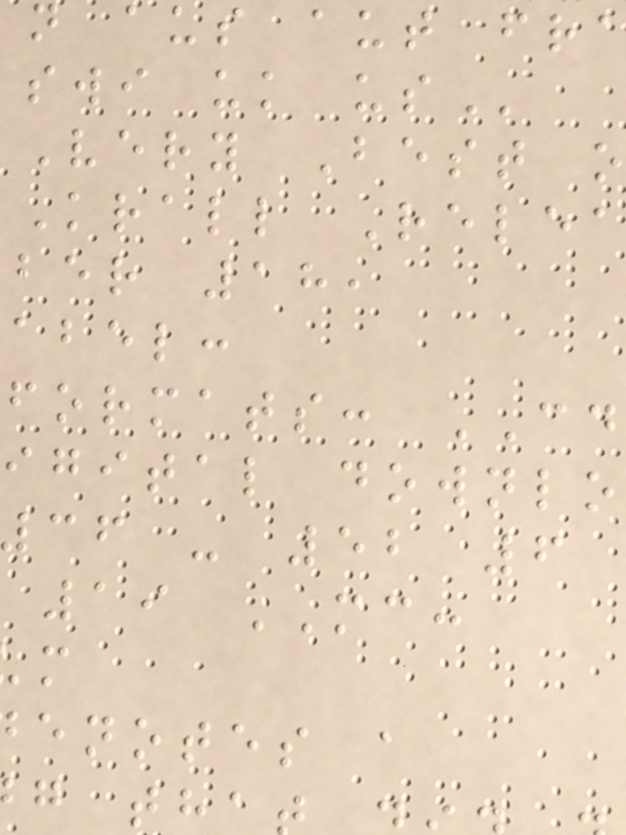n aus aut fra
swi uk
Very Best o
Krall Relea
ber 18,
abel:
formats: CD
igital downlo
cf - 52 6
19 MC:
enotes a
